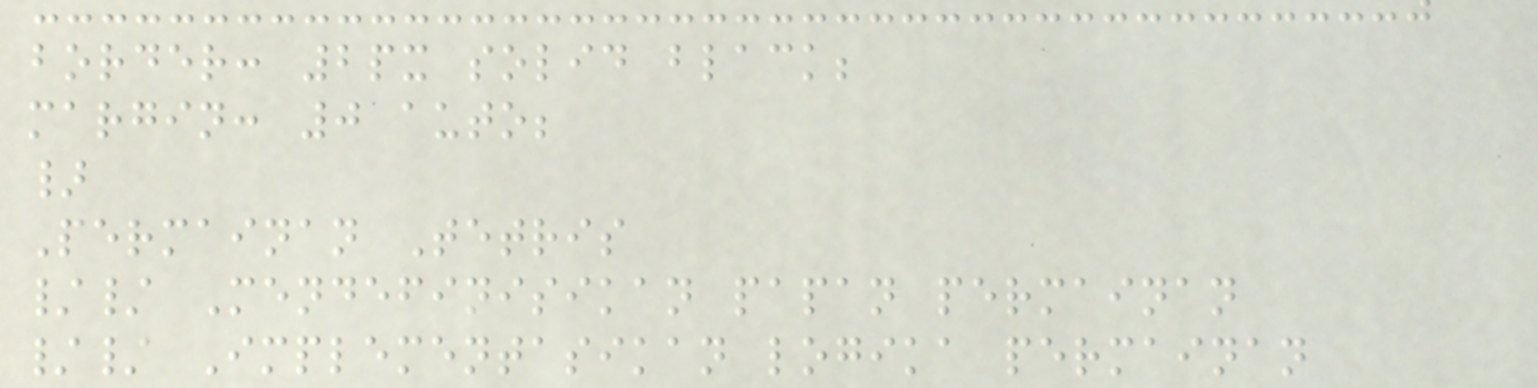border: 2px solid black;
margin: 0 auto;
}
Permainan Tetris
// Mendefinisikan papan permainan
// Implementasikan logika permainan
